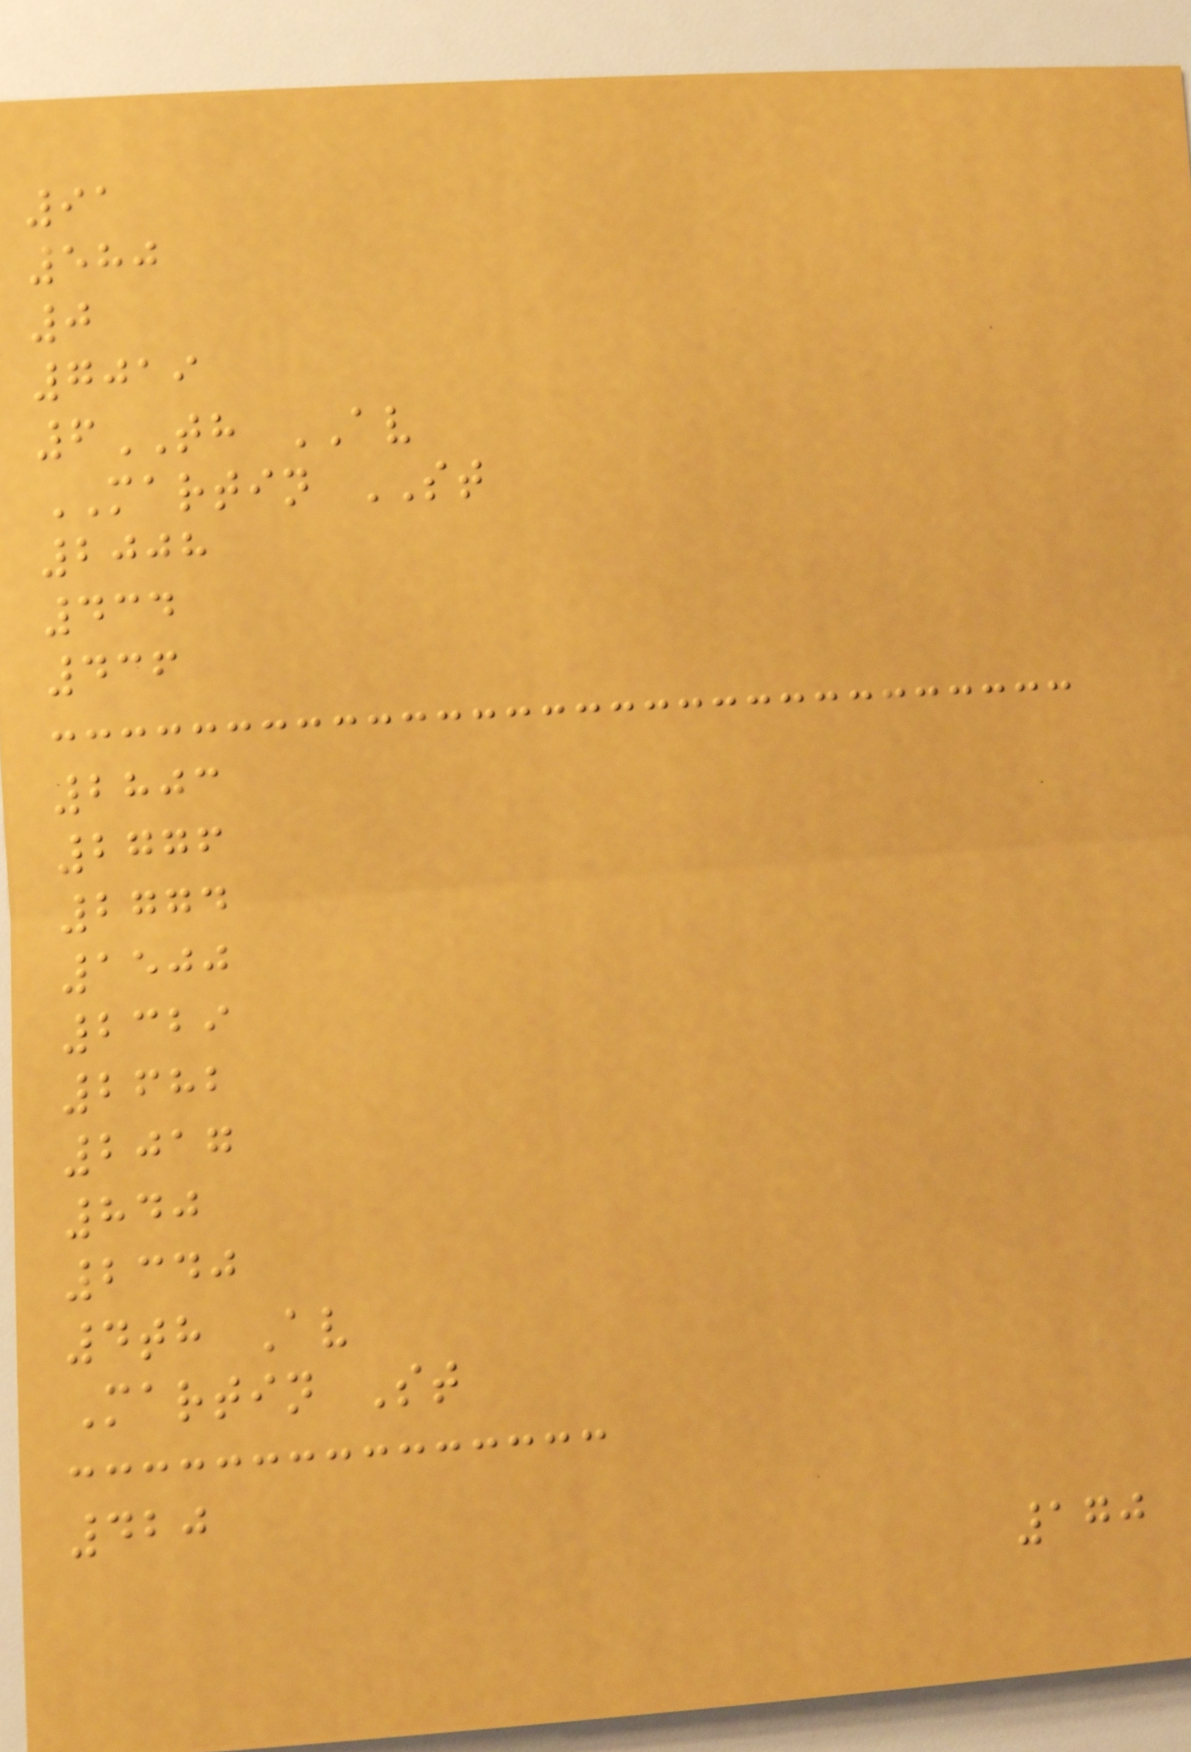91
580
0
7019
6TH AV
MARTIN ST
2008
434
436
2803
2776
2774
1500
2329
2682
2017
840
2340
4th Av
Martin St
420
170
